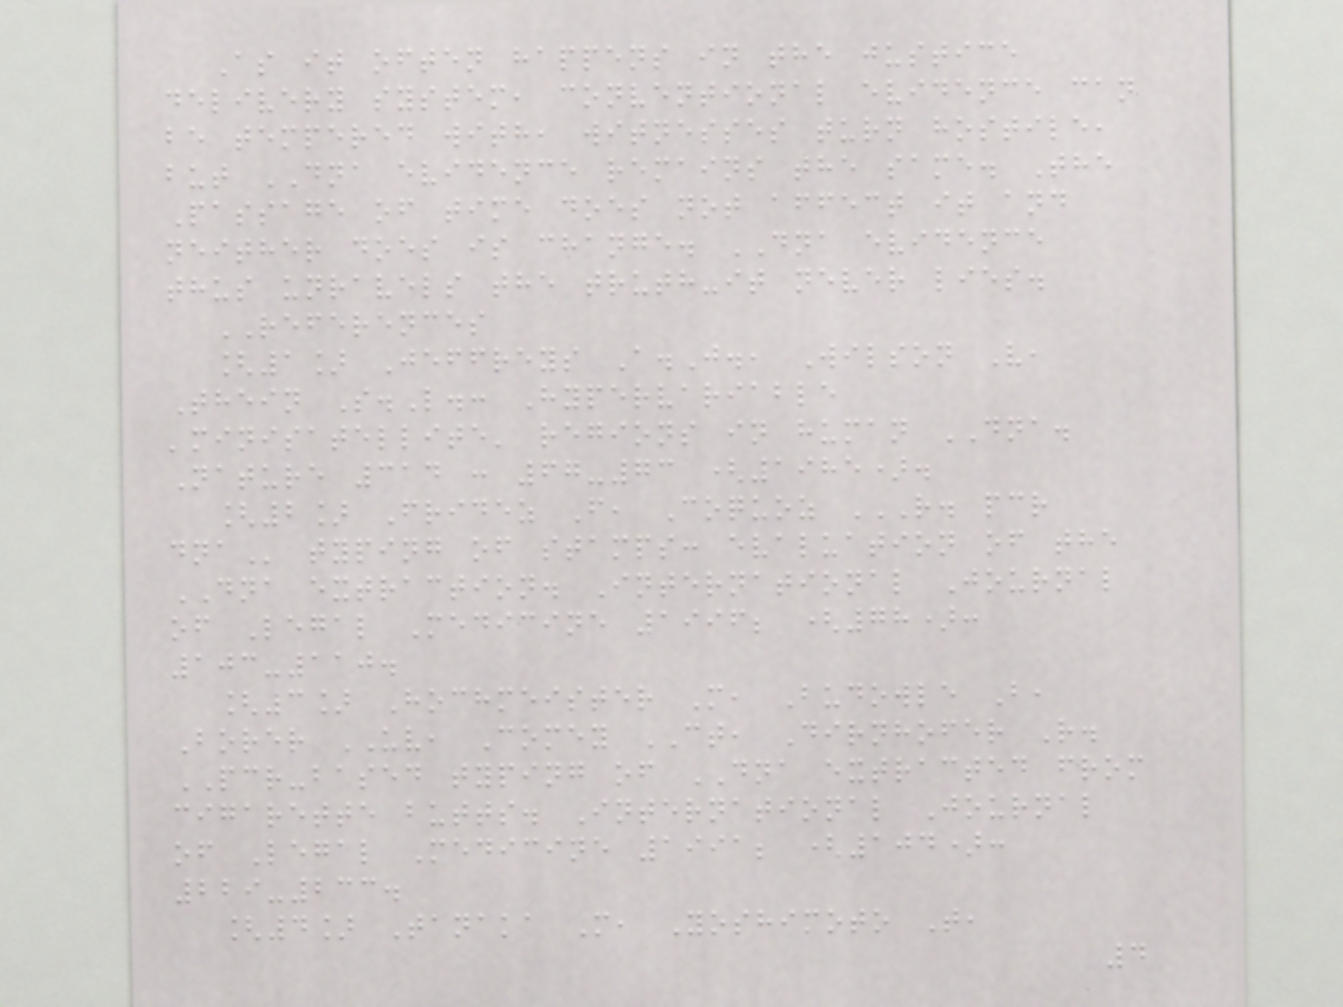As it often happens in the justice
delivery system, conventional evidence can
be tempered with, witnesses turn hostile,
but DNA evidence remains the same. The
Passage of time does not affect it and
neither does is change. DNA evidence
thus unravels the truth-it never lies.
REFERENCES
[1] Jeffreys A.J., Wilson V,
Thein S.L.: Hypervariable
'minisatellite' regions in human DNA.
Nature 314 : 67-73 (1985).
[2] Fridez F, Coquoz R. PCR
DNA typing of stamps: evaluation of the
DNA extraction. International Journal
of Legal Medicine 1996; (78):
103-110.
[3] Hochmeister M, Budowle B,
Borer UV, Comey CT, Dirnhofer R.
PCR-based typing of DNA extracted from
cigarette butts. International Journal
of Legal Medicine 1991; (104):
229-233.
[4] Tanaka M, Yoshimoto T,
4
